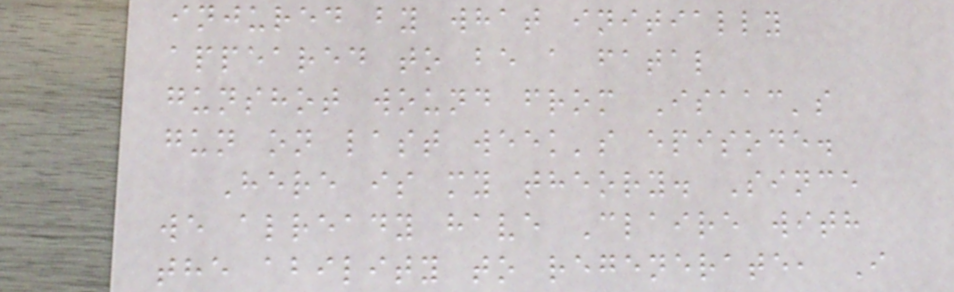injured by what initially
appeared to be a fatal
gunshot wound from Isaac's
gun on last week's episode.
Here is my theory. Since
we already have Claire with
the ability to regenerate, I
